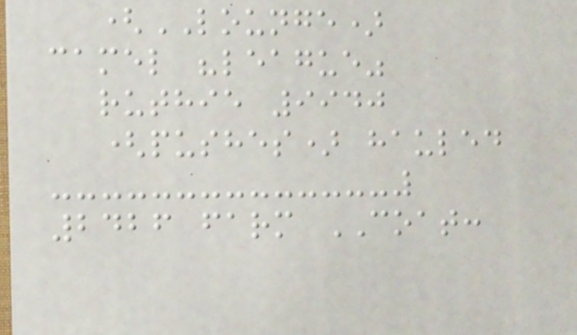(LOUNGE)
camel "league"
ruthie 9940
(pushes) hauled
2426 farm COAT:
